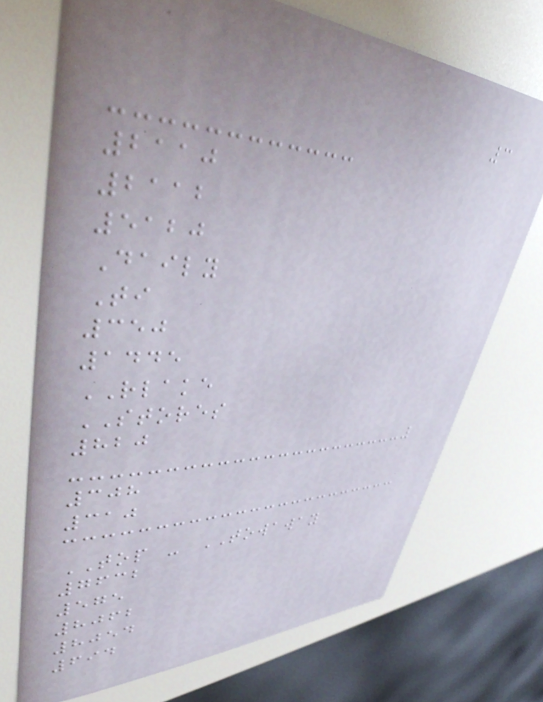3
2110
2112
5120
Daily
Ti
350
1445
RLAKE
STORES
820
308
310
TOP - TOWAWAY
7632
575
8062
8054
694
